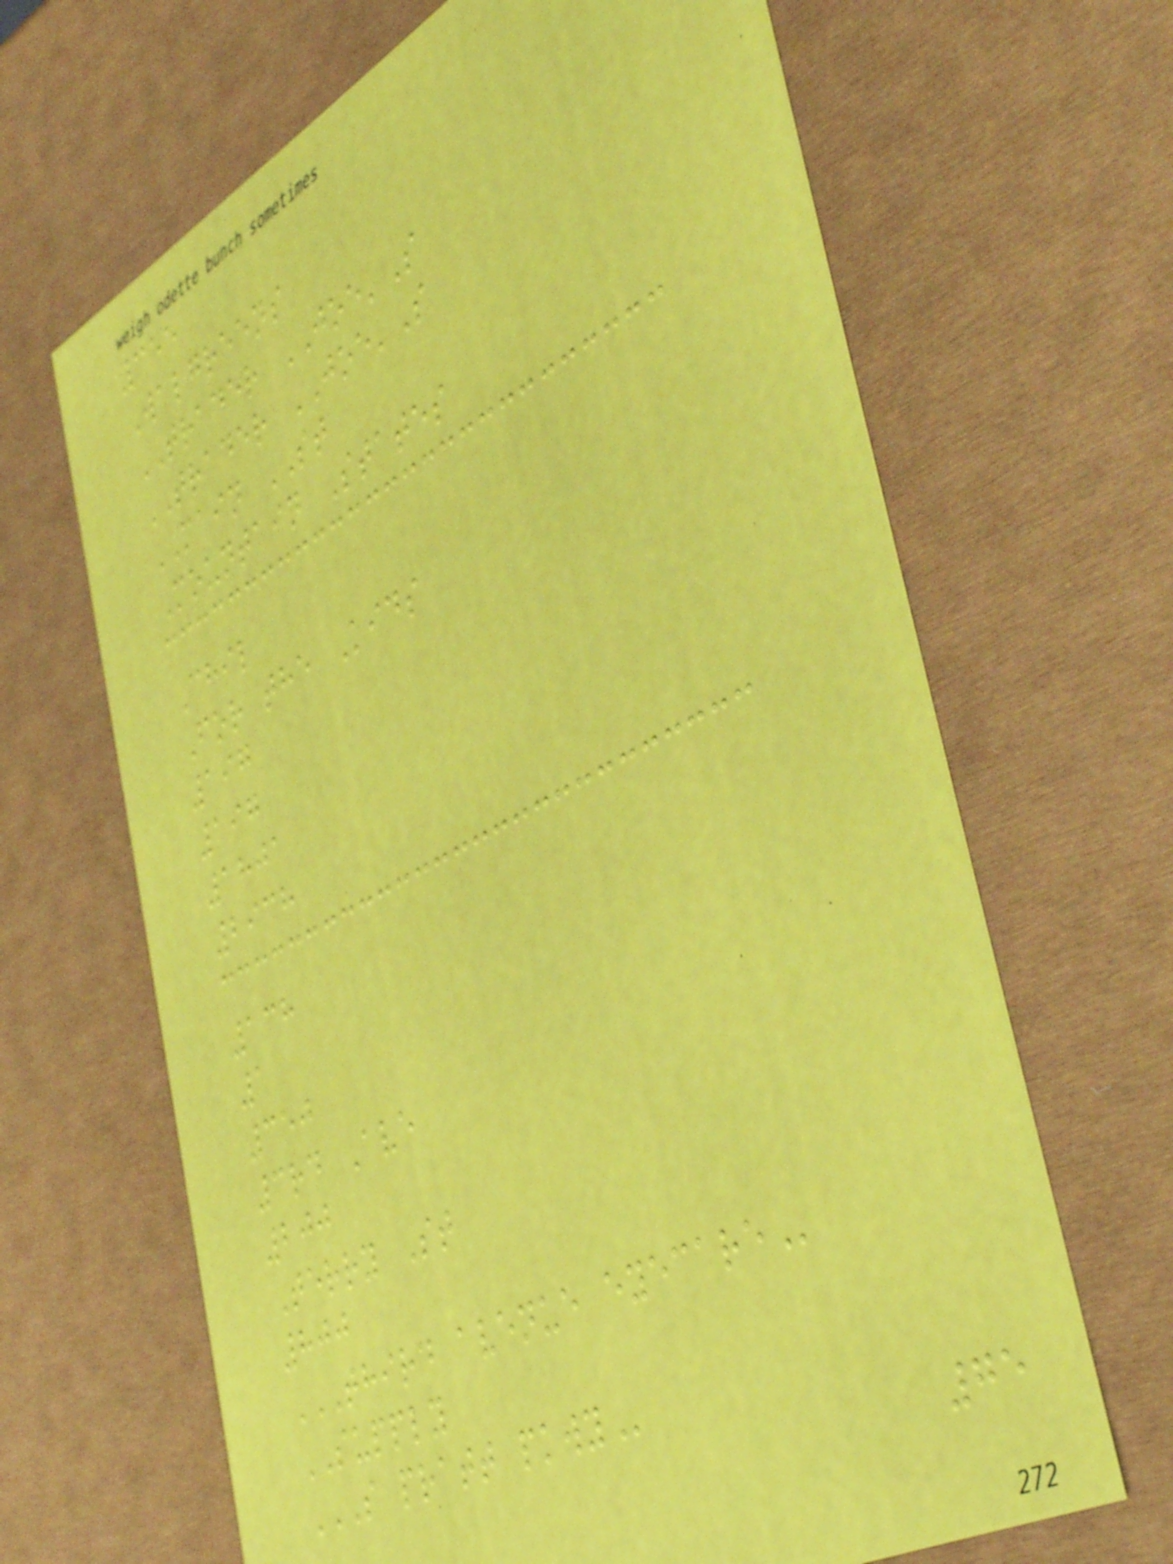355
Walgreens
TRADER JOE'S
TRADER JOE'S
MAIN ST
Mountain States
Chil
For the Kids
197
197
1801
2938
138
1
350
3rd Ave
200
Terry St
800
THIRD AVENUE EYECARE
SUPPLY
S PRATT PKWY
75
